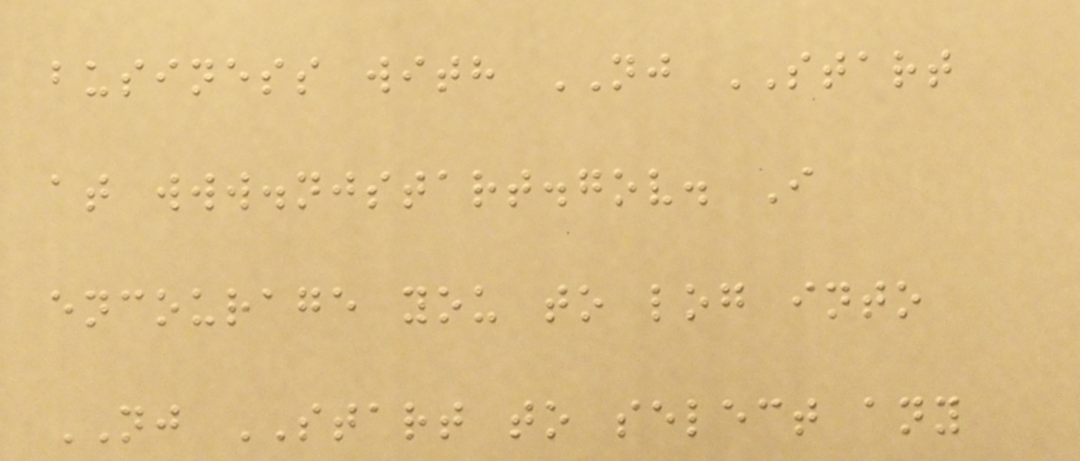business with NJ START
at www.njstart.gov. I
encourage you to log into
NJ START to select any
